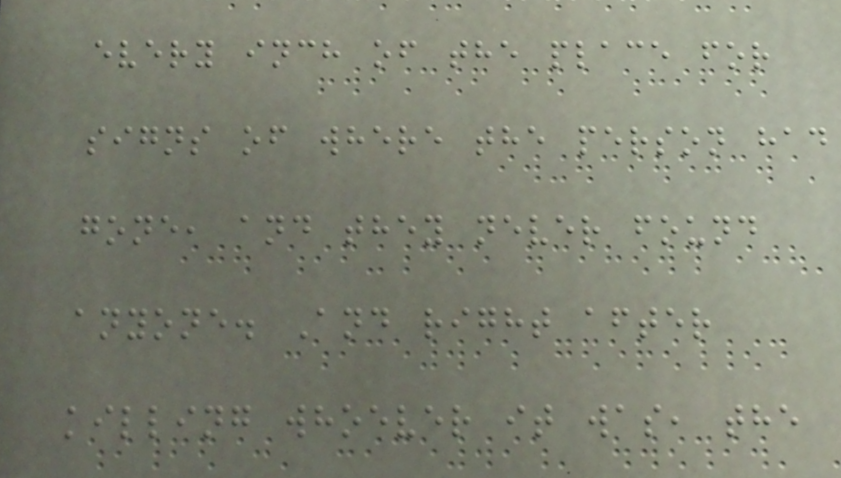every inch of the place for
signs of where the person had
gone, and they never found
anyone. And right after
killing whoever it was, the
